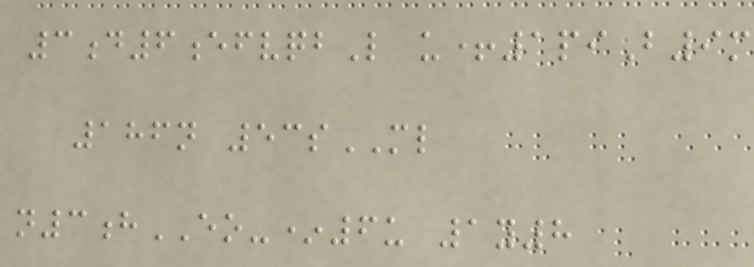3d6efvqbL u+1piB9m
186n 53sML
n3hEO-*6u 1y8
